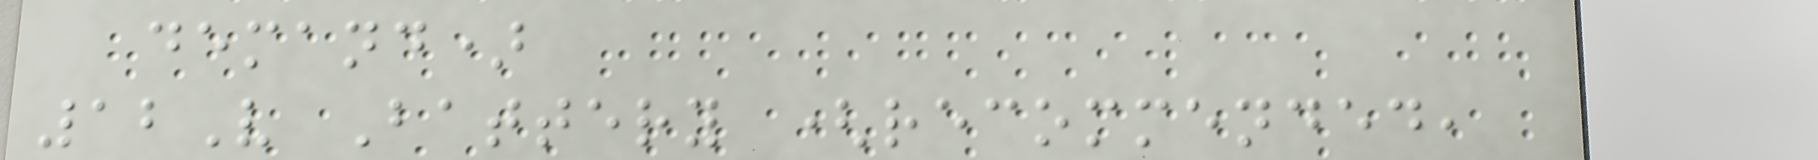demand)
12V Battery (recommended,
